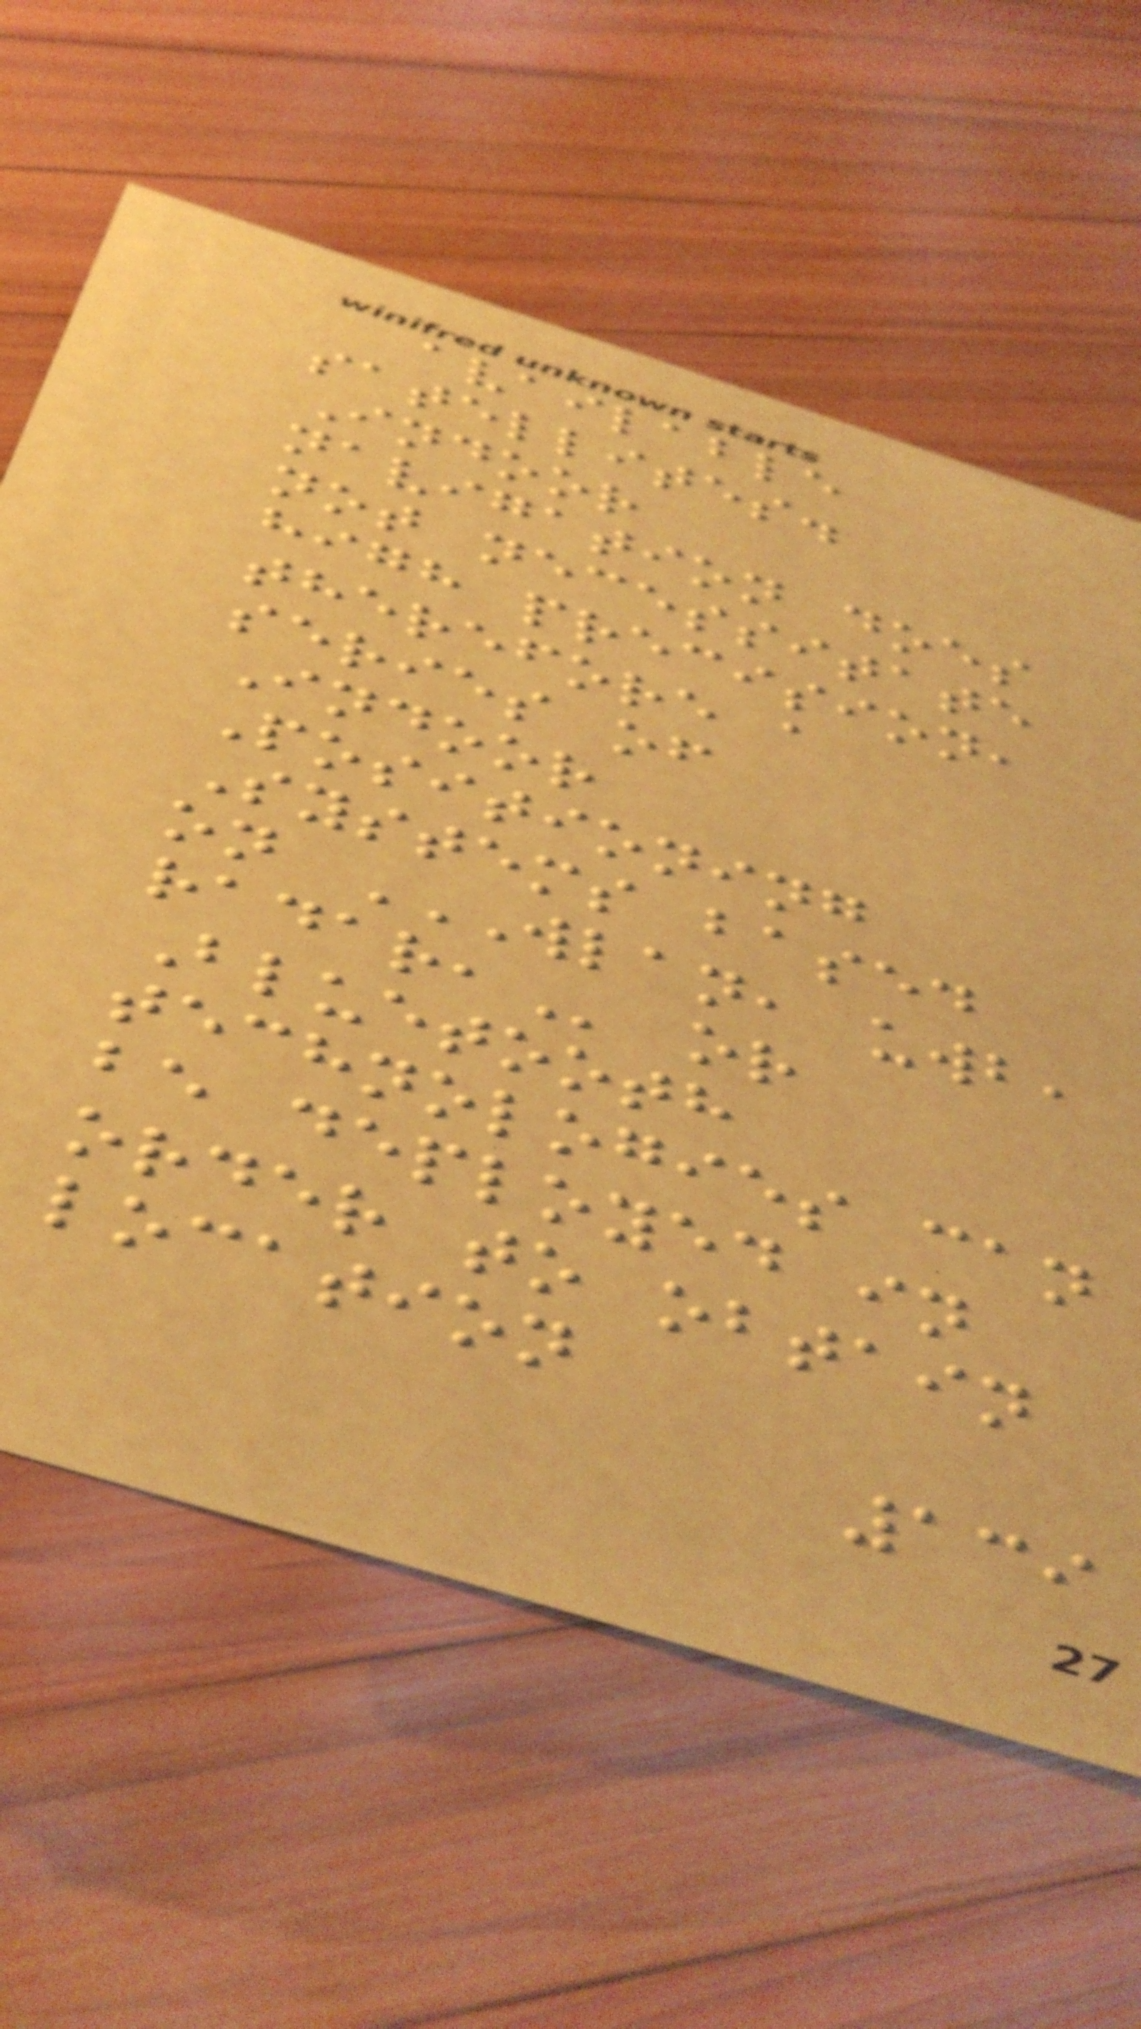available
satellites.
Indoor
navigation does
not necessitate
high precision,
therefore a
series of
Indoor
Positioning
Systems based
on WLAN, UWB,
RADAR, or
Bluetooth
technologies can
be deployed in
order to obtain
location
139
